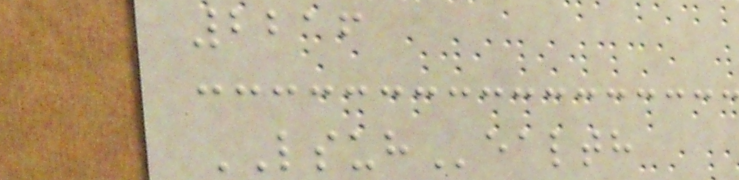2216
LSUHealth
